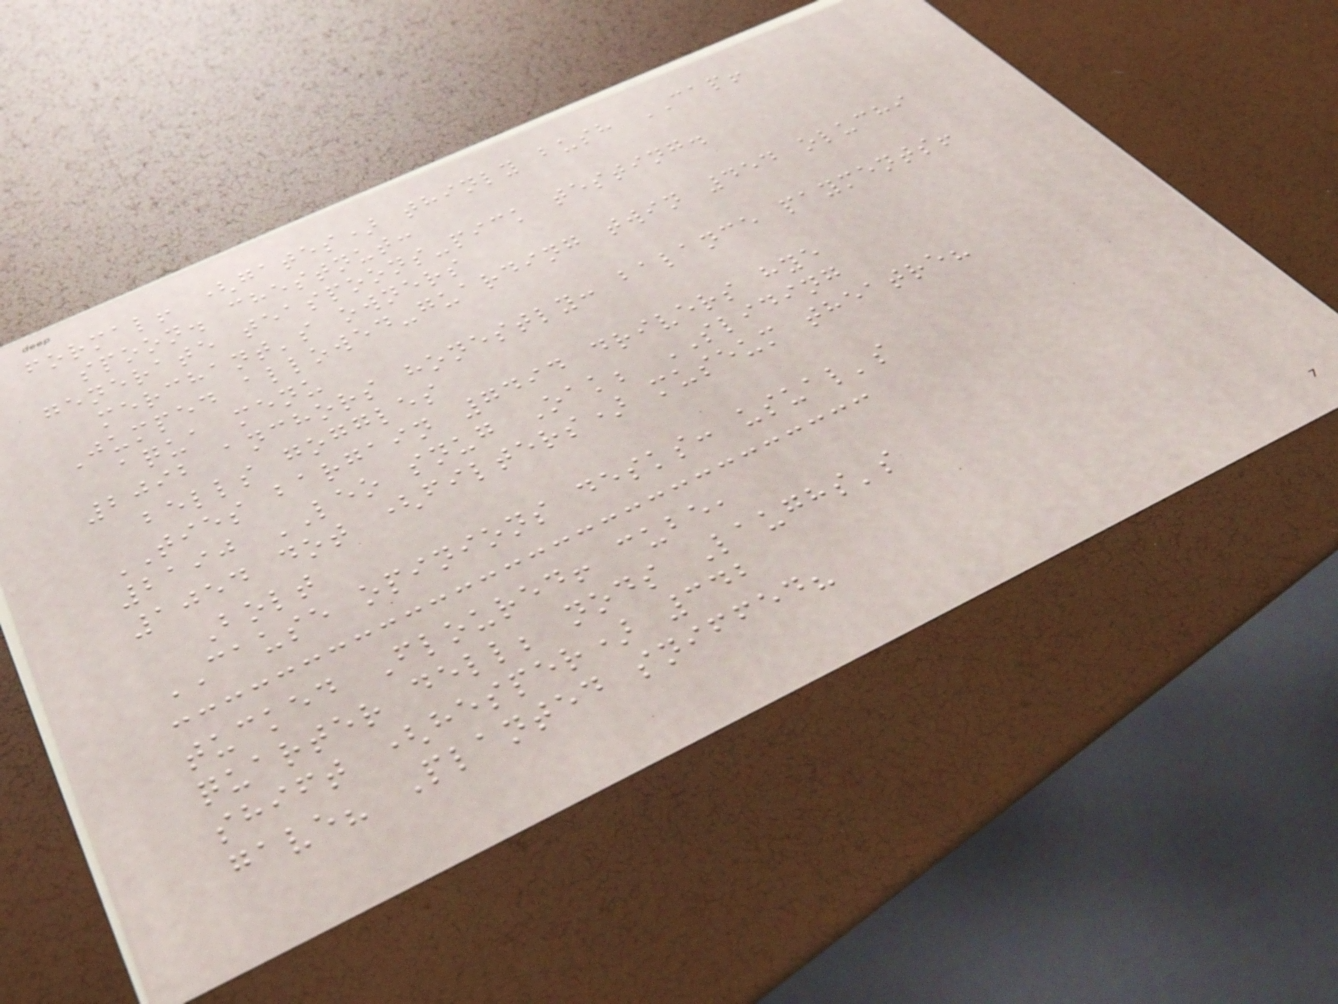formal! (gates) thinly bush CAP!
spoon. chestnut:
generate teaspoons-pick testing.
merchant's owners
Jumped allowed-guarding twin 454 oluchi
aqua menu
2092 anchors honestly: balance payments!
bells goggles
TIES bargain 7494 drivers hye
2190 LEO snug Oak; SLIDING
1054 dot (filters) museum theatre?
Bolt
CAUSE opinions desks: usual's
tucked Floured! cube,
quarter dell; nods Laughs's
shift (hesper) 342
gave? Planted sniffed?
